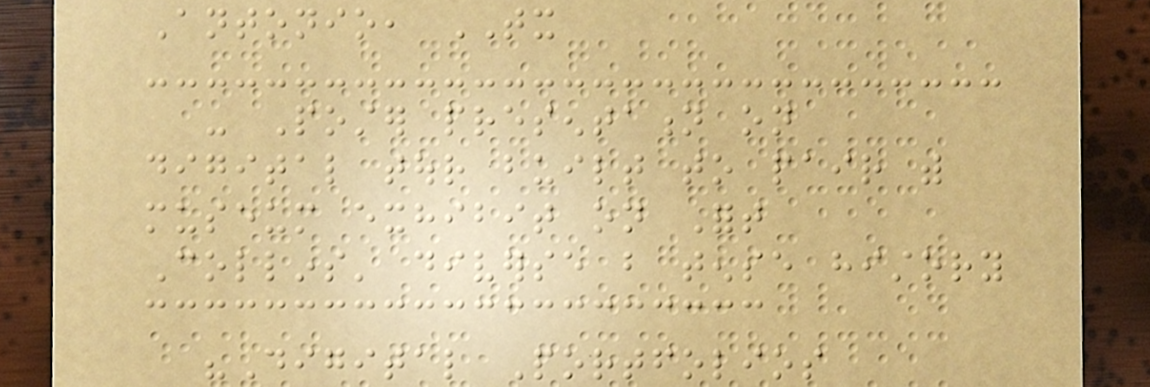Antonio, TX
- Poster presentation on
digital tour built to pair with
museum exhibit on Fort
Collins' diverse but tense history
"Digital Portfolios
